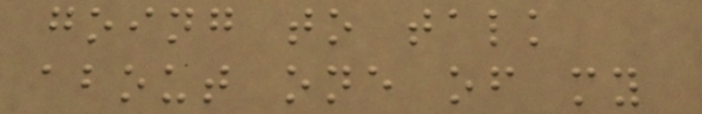going to talk
about one of my
